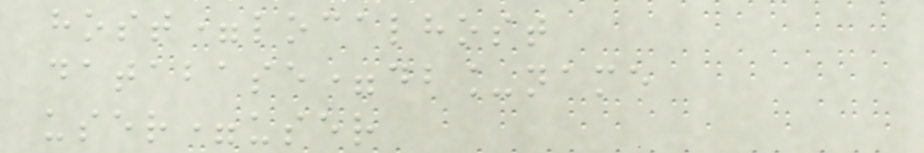host=localhost
database=db_name
user=user
